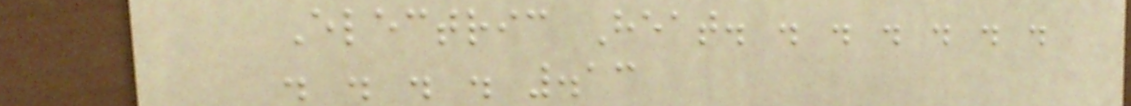Electric Heat. . . . . . .
. . . . .13
